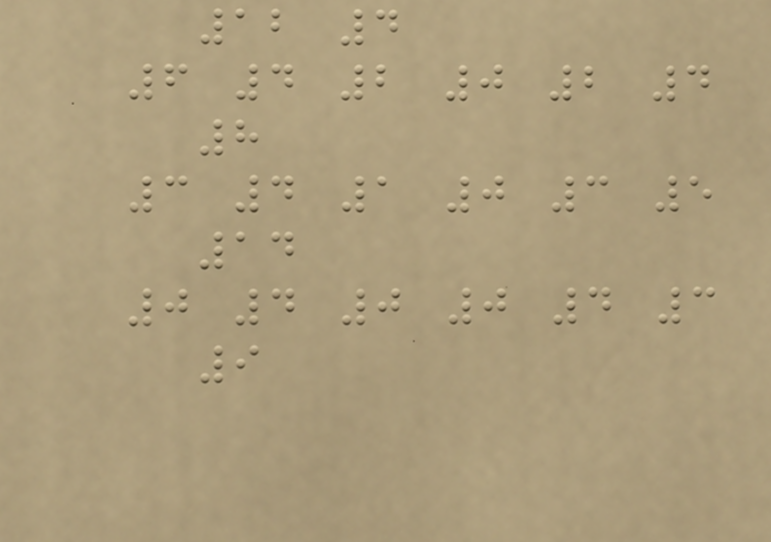12 4
6 4 2 0 2 4
8
3 4 1 0 3 5
14
0 4 0 0 4 3
9
